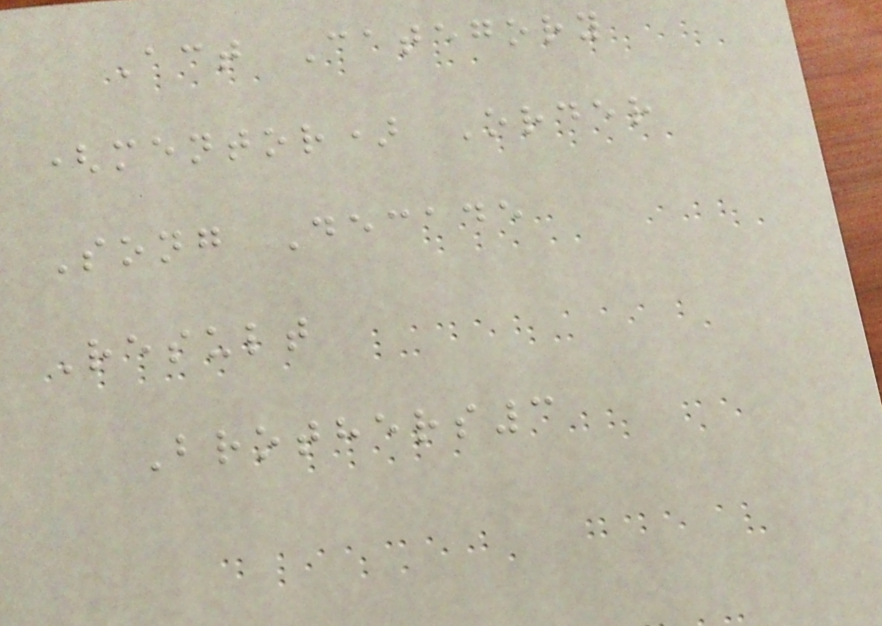Act Category
(mentor) Order
Song Decade
Result
Brothers3
